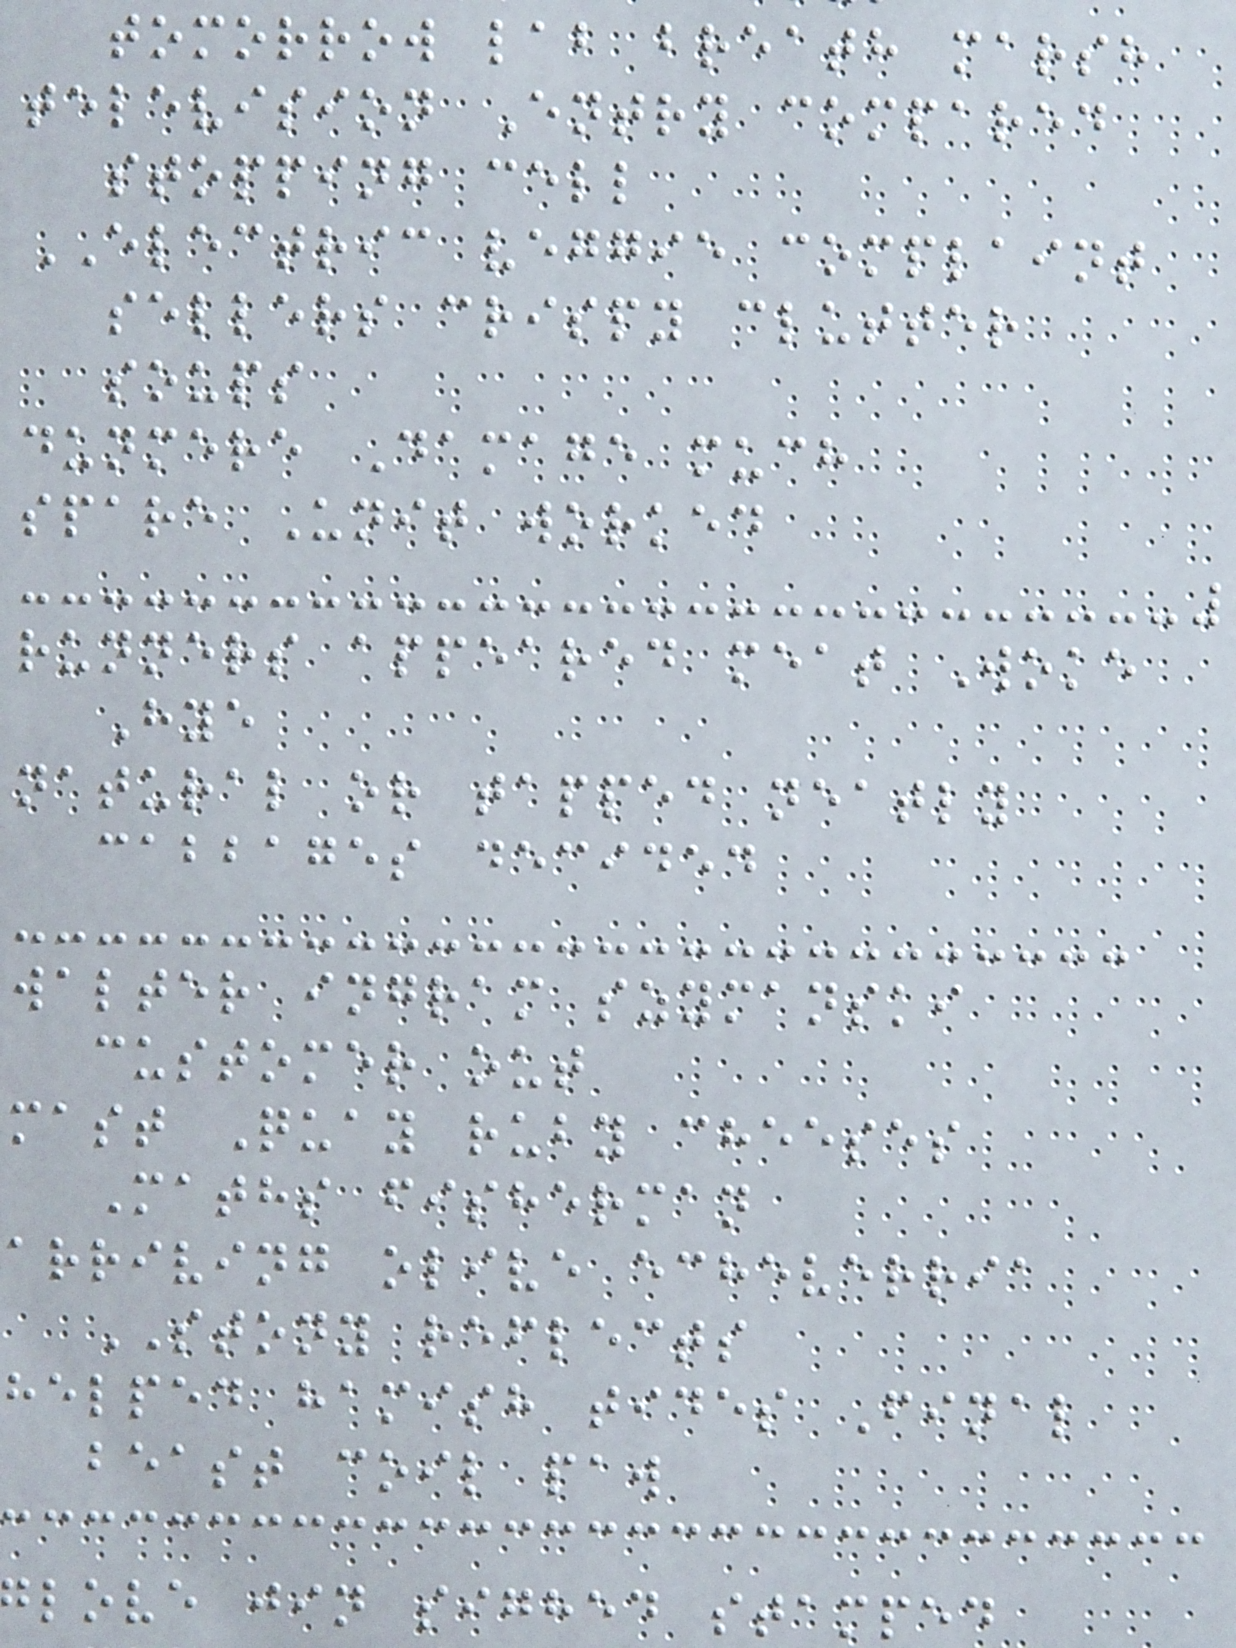tomorrow lab breath marsh
television Entry compared
stopping cell
ELECTRIC veggie complaint
sellers crispy clutter
soups
dunmere Damage much
spare Unit worked
runners appeared meat Woke
Hye
natural or tapped neatly
cabbages decided
walter ingram szymanski
customer out
mast Quay ruby cheeses
Maths fisherman
arriving olive echeverria
STONY reflects
helped hamish tides Final
beast coil paw
love jin sighed stamped
